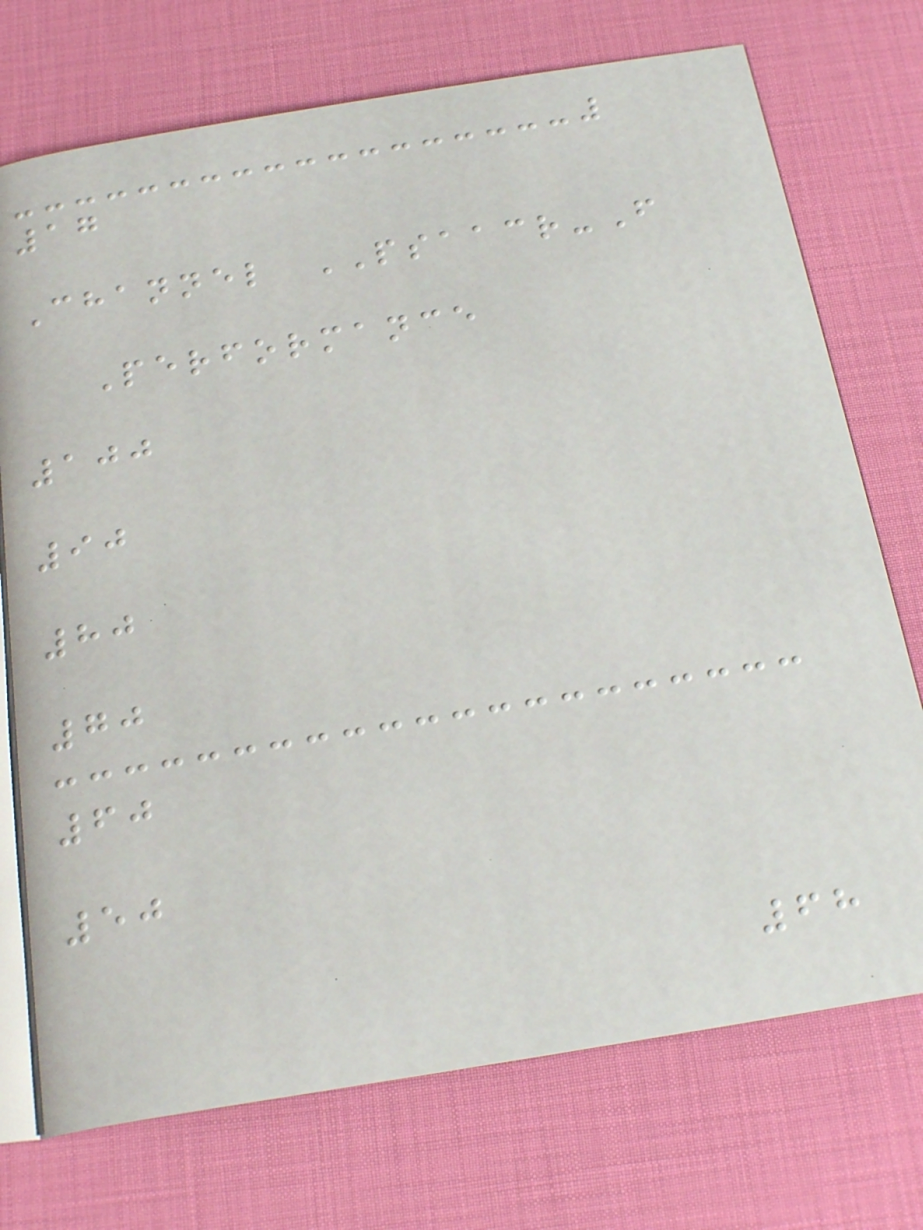17
Channel PSAACR-F
Performance
100
90
80
70
60
50
68
